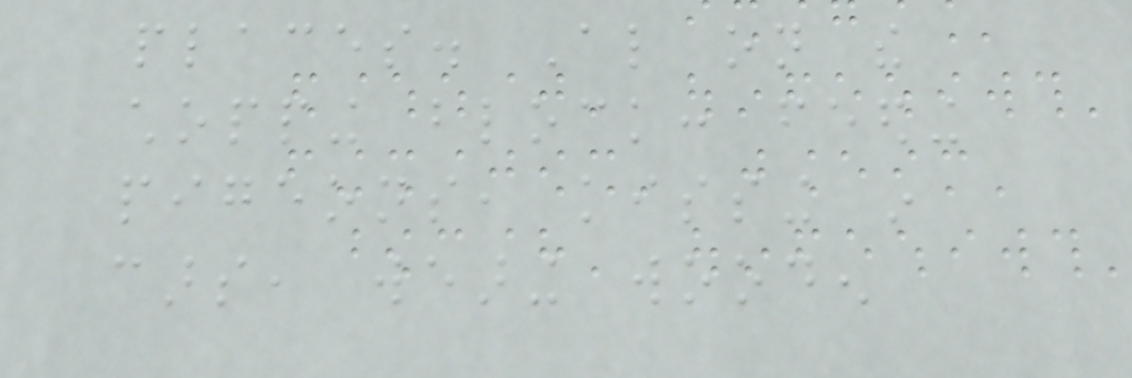places. Also on the
chopping block: feeding
pigeons, kissing in
cars, wearing wooden
